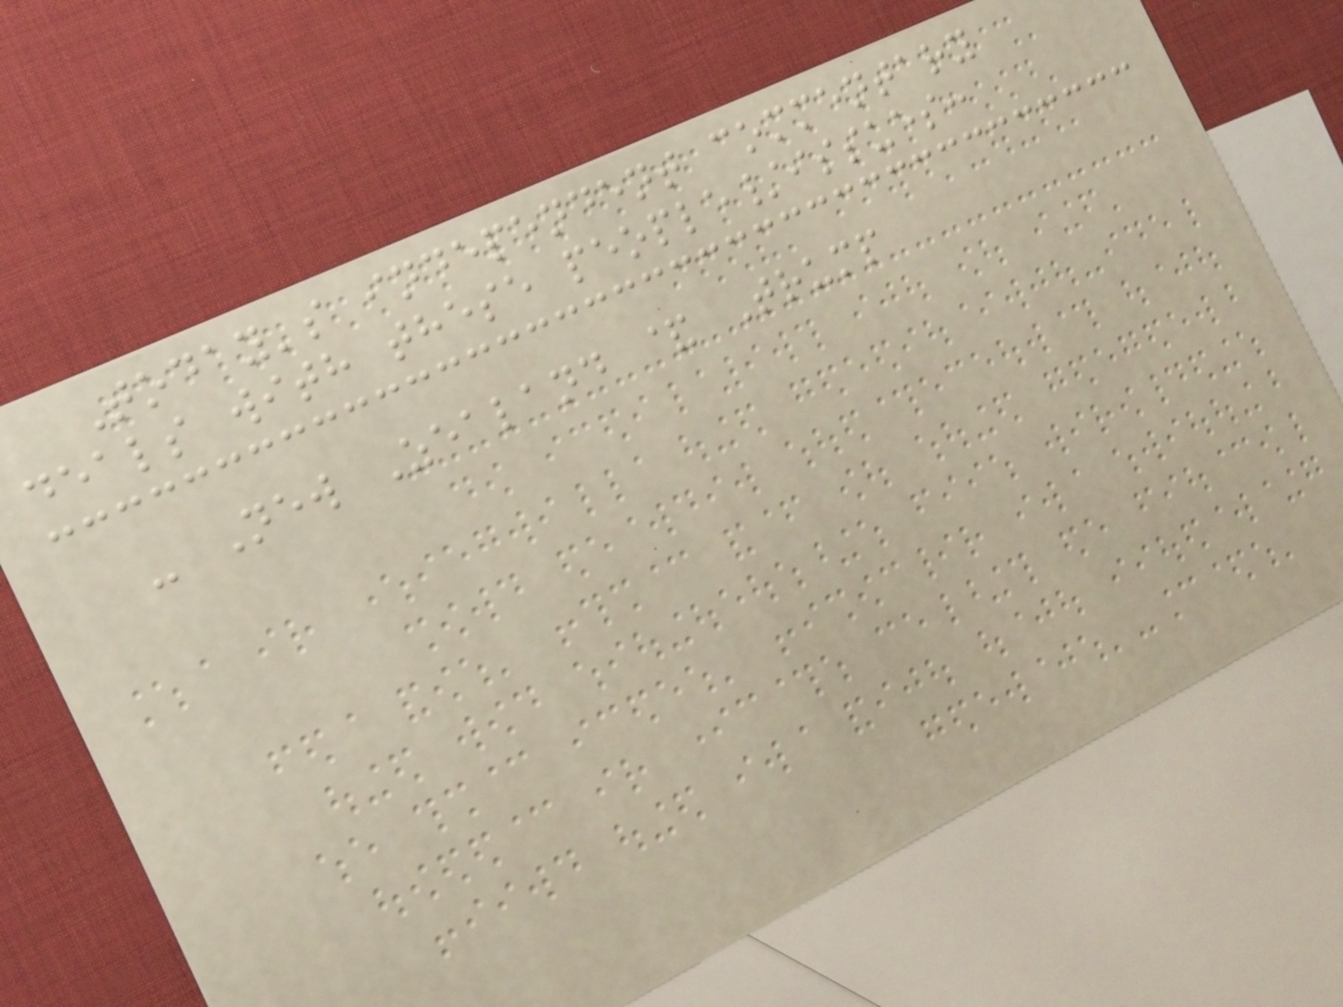Today's independent commentary
deals with these people/issues:
- New Zealand & Trump
